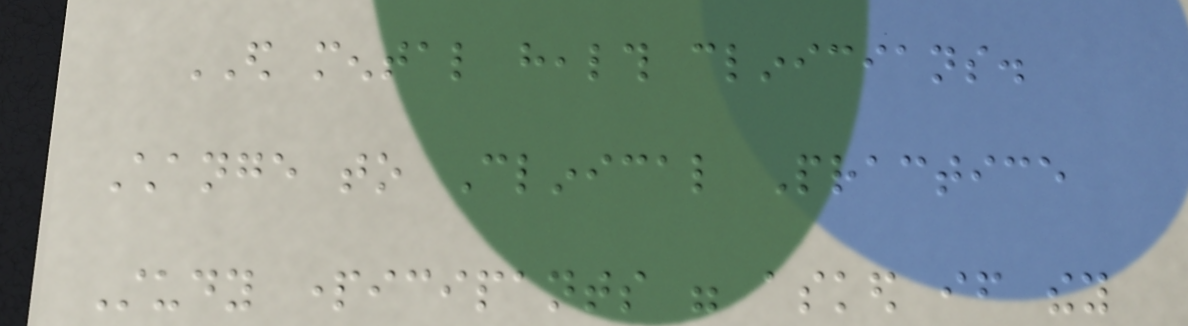ED mental health clinicians.
Change to Clinical Practice
Study participants were asked if they
